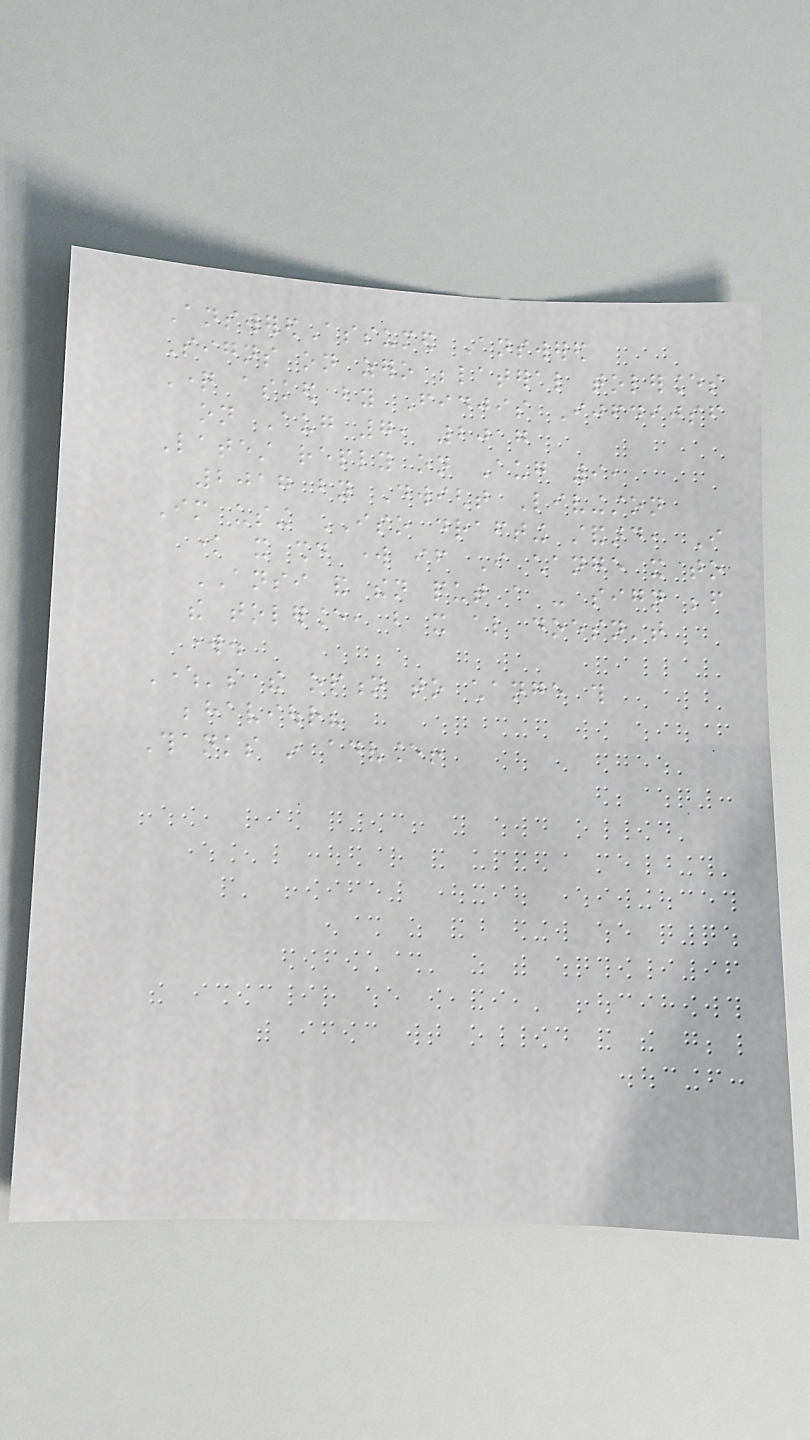AnsweredAssumed Answered
Signs on zero belateral tolerances
Question asked by Fidjis Ijfdijsf
on Aug 7, 2017
Latest reply on Aug 9,
2017 by Dwight Livingston
Im using ISO drafting standard, I
know it should work if I change it to
ANSI and then put a - sign before
the tolerance, but it also doesn't
work.
Where's the option to change this
behaviour?
Thanks in advance!
